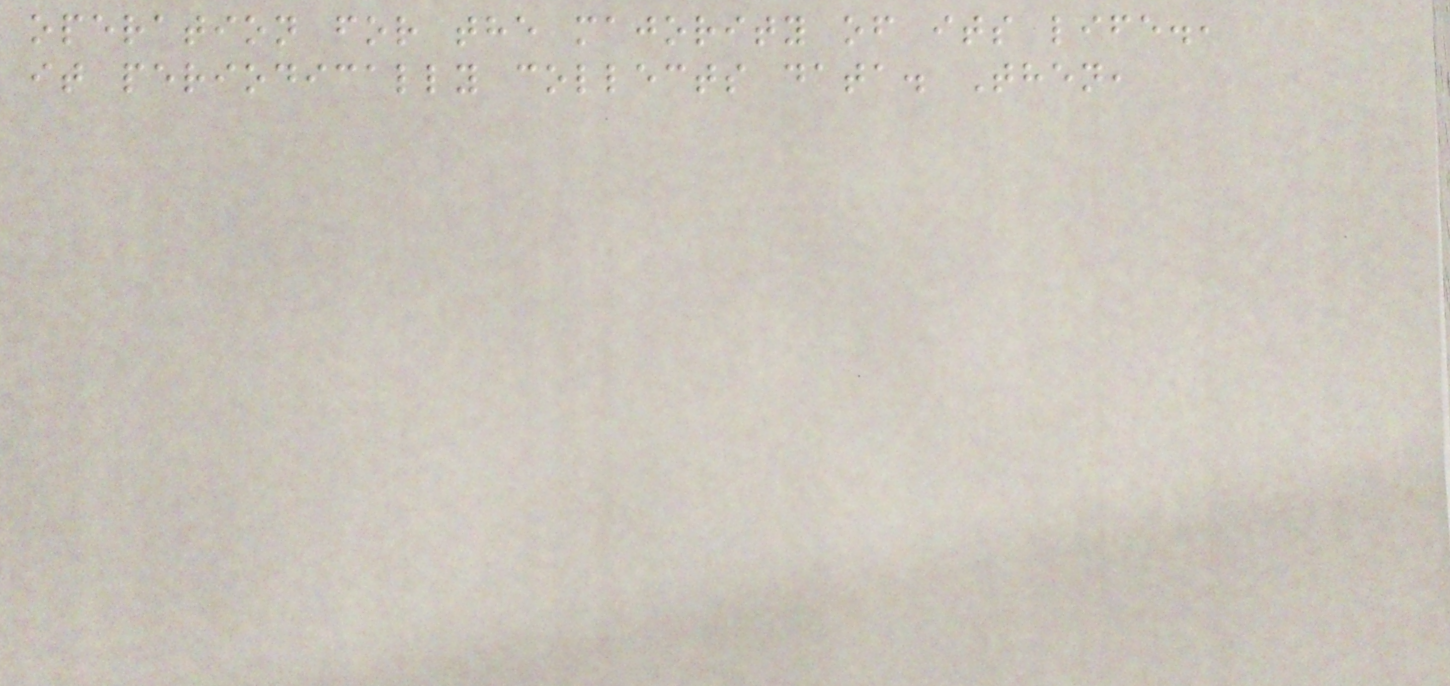operation for the majority of its life.,
it periodically collects data. Then,
